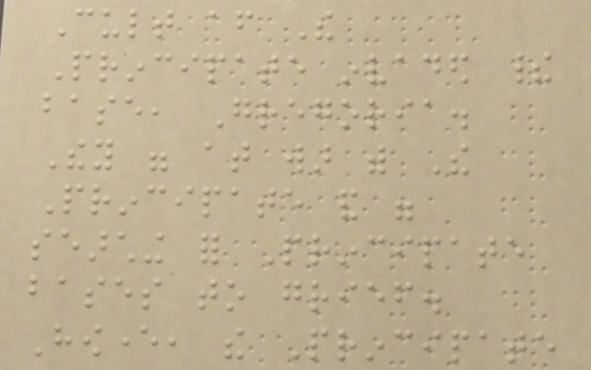Cult after The
Principate invaded their
base, Gregoria.
They were at war with The
Principate and were
searching for Principate
bases to grief.
However, the Principate
